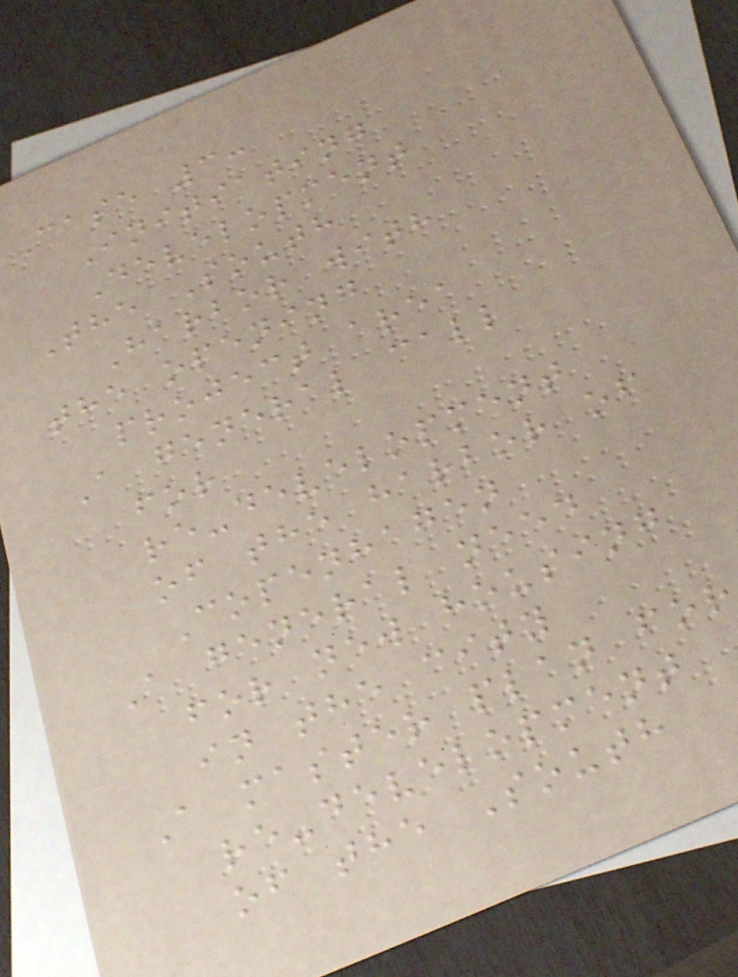Case 3:
Initiating
Development
The South
Harbor with
the opening
project area
A general call
for
re-development
of the harbor of
Copenhagen
A general need
for new housing
in the city
A master plan for
re-development
of the South
